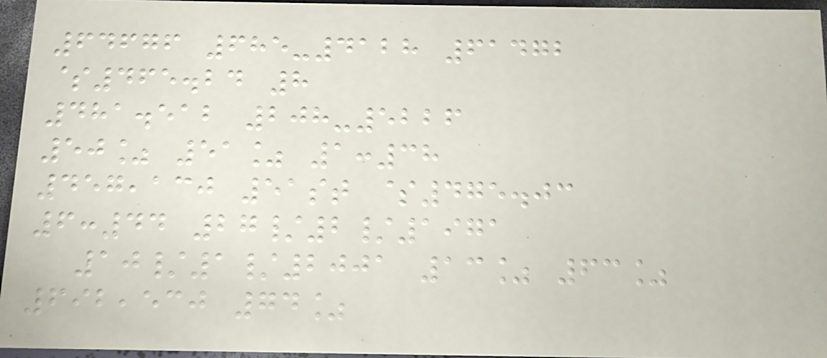64676 685-4128 61472
$465.24 8
481.512 208-5226
50% 51% 1:38
457,130 51st $475.03
6:44 27/2/1971
10/1/2001 13% 63%
692,530 74%
